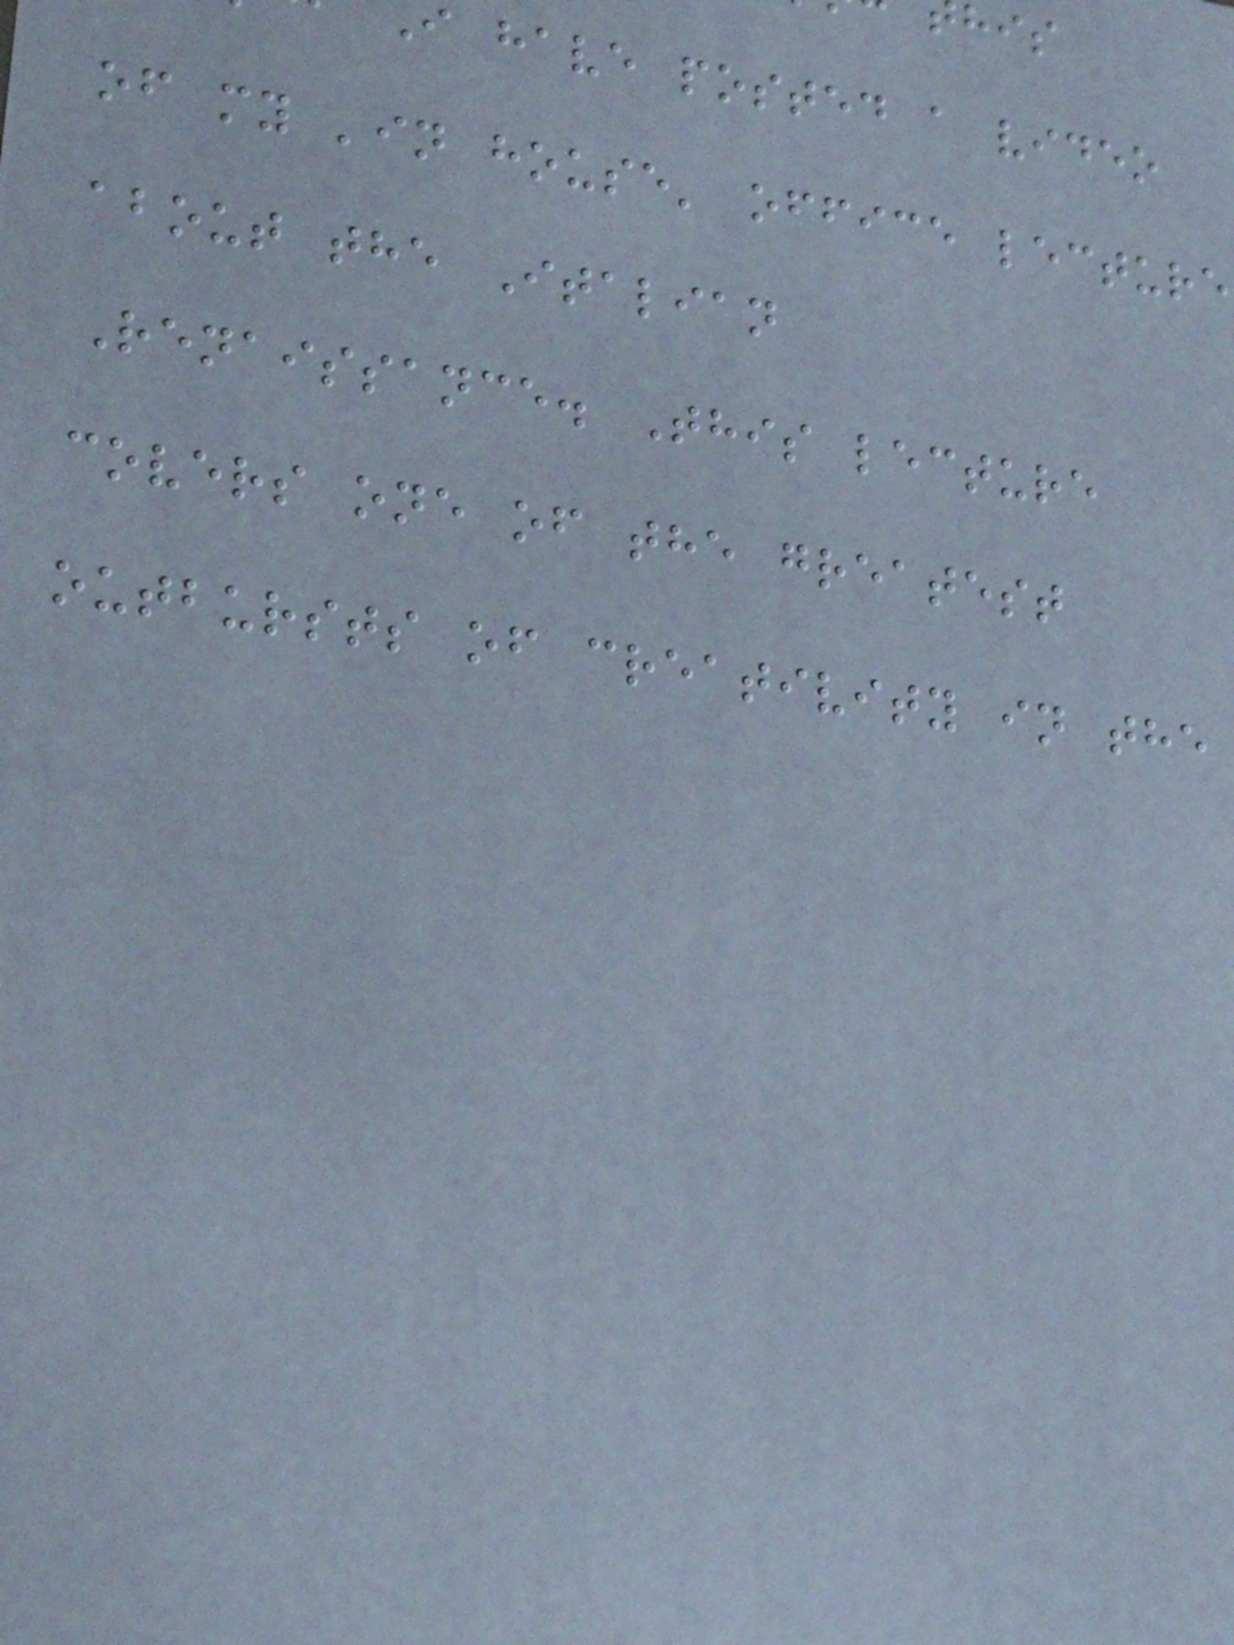i have posted a video
of my 'in house' office lecture
about the Italian
Renaissance. This lecture
covers one of the greatest
outbursts of creativity in the
